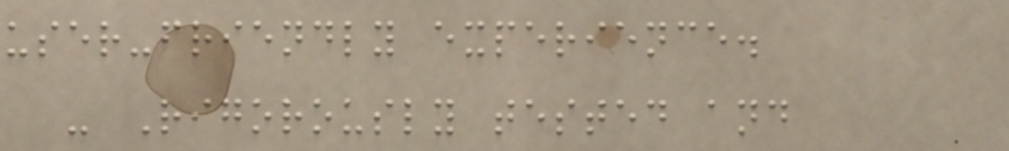user-friendly experience.
- Rigorously tested and
